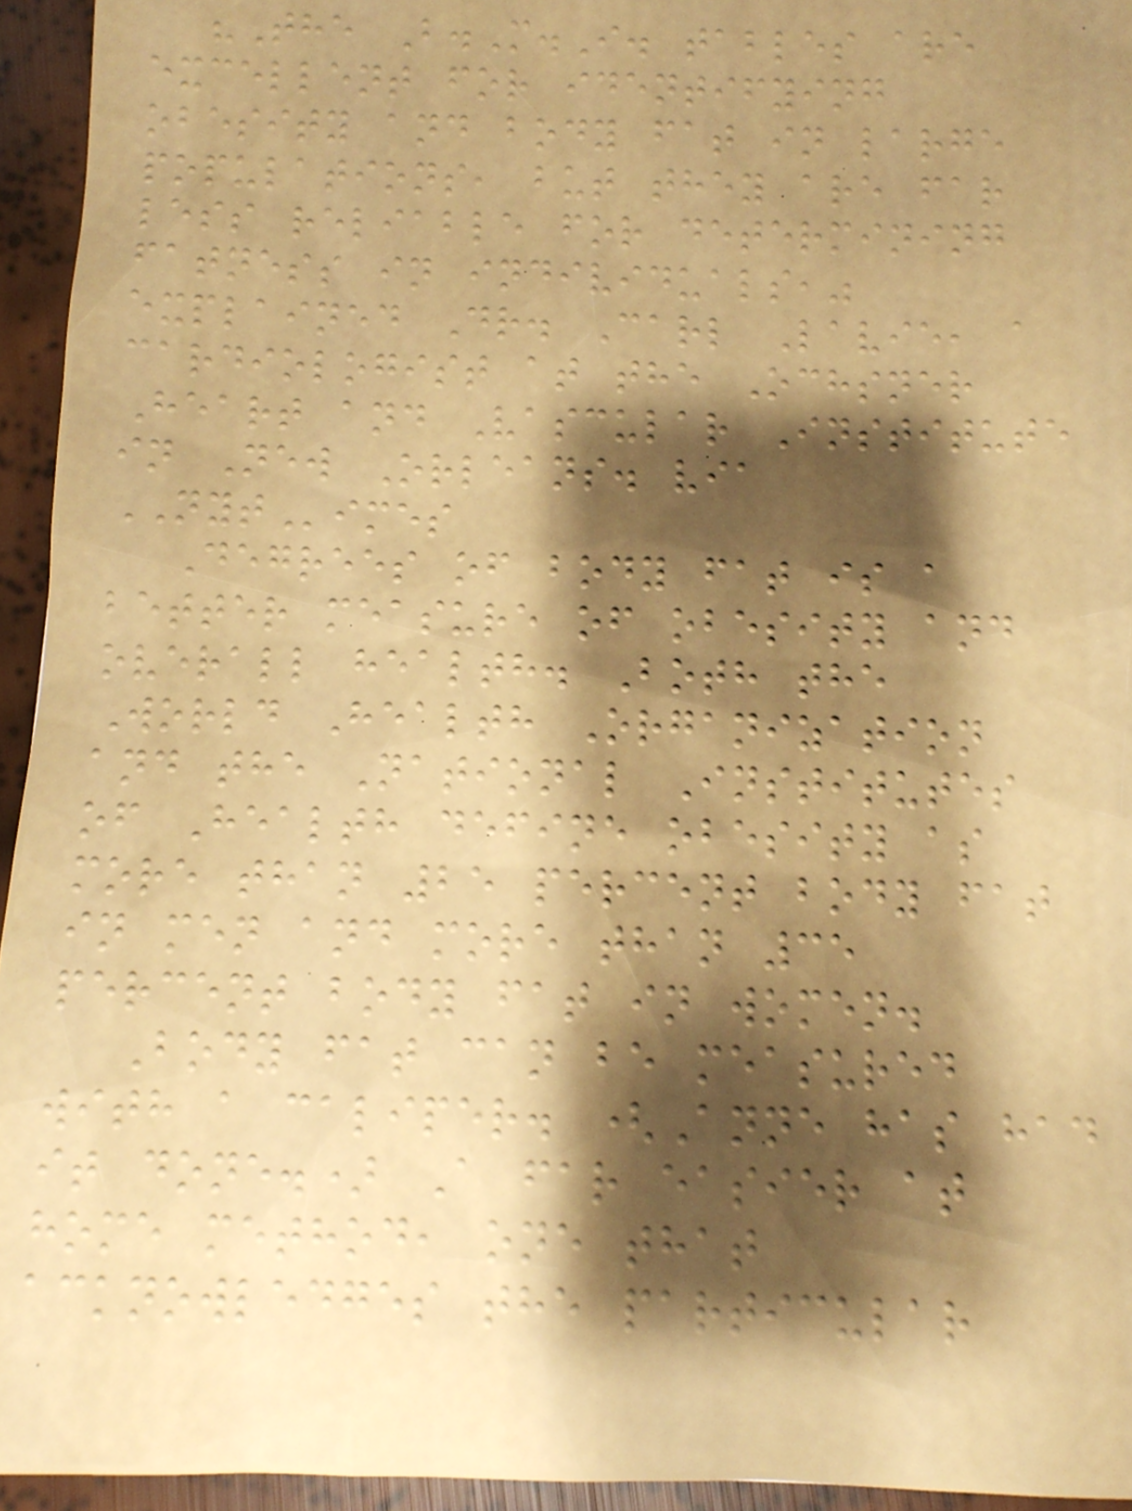"The B.M.I. tables are
excellent for identifying
obesity and body fat in large
populations, but they are far
less reliable for determining
fatness in individuals,"
explained Dr. Carl Lavie, a
cardiologist at the Ochsner
Heart and Vascular Institute
in New Orleans. via
NYTimes
Degrees of body fat is a
better measure of obesity and
overall health. Both the
World Health Organization
and the National Institutes
of Health define obesity as
more than 25 percent body fat
in men and more than 35
percent body fat in women.
Body fat can be measured
with a caliper. (Anne has had
it done.) A far easier at
home method, one that
acknowledges the particular
